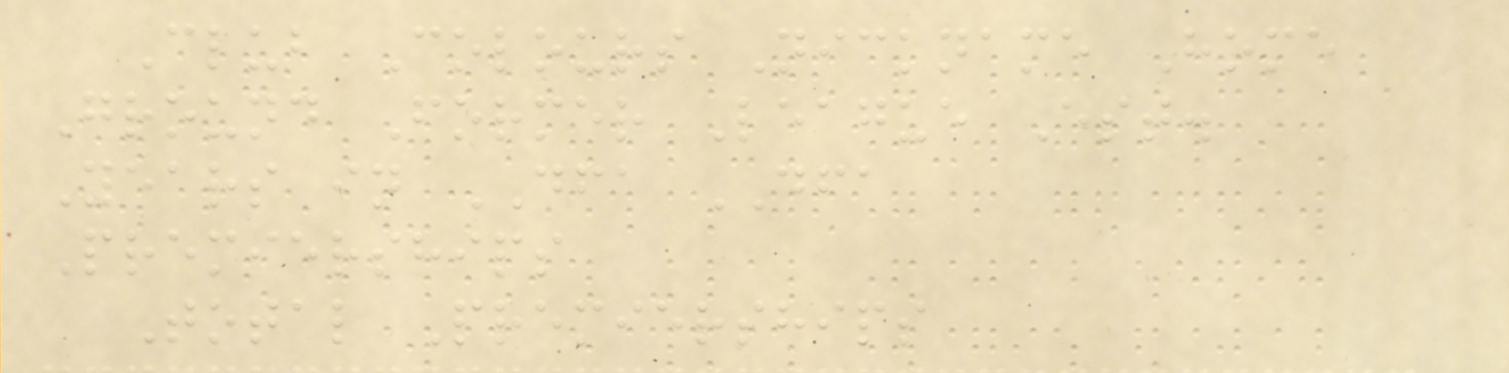Club Colours Nickname Home
Ground Former League Est.
Years in DFA DFA
Premierships
Total Premierships
